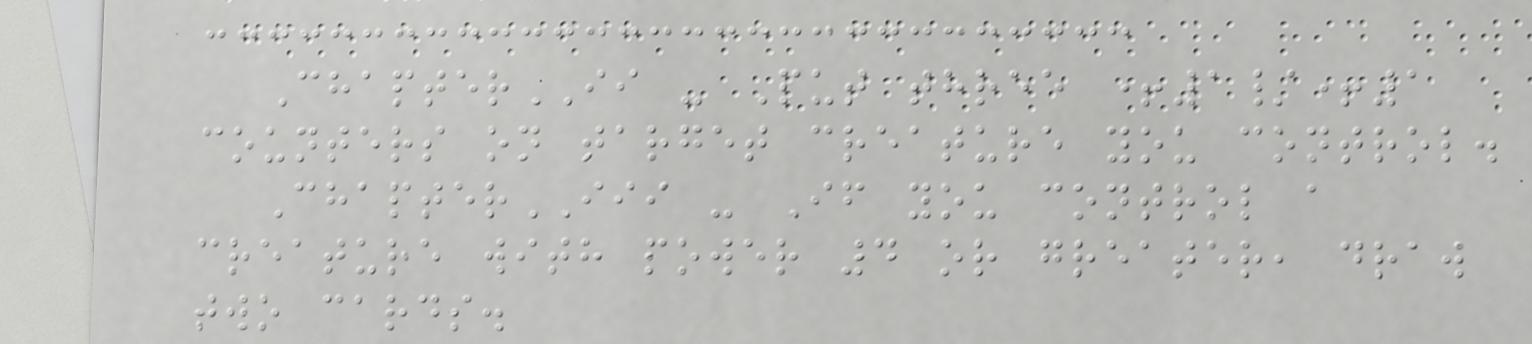ChapterII - Put three +1/+1
counters on target creature you control.
ChapterIII - If you control a
creature with power 4 or greater, draw
two cards.
